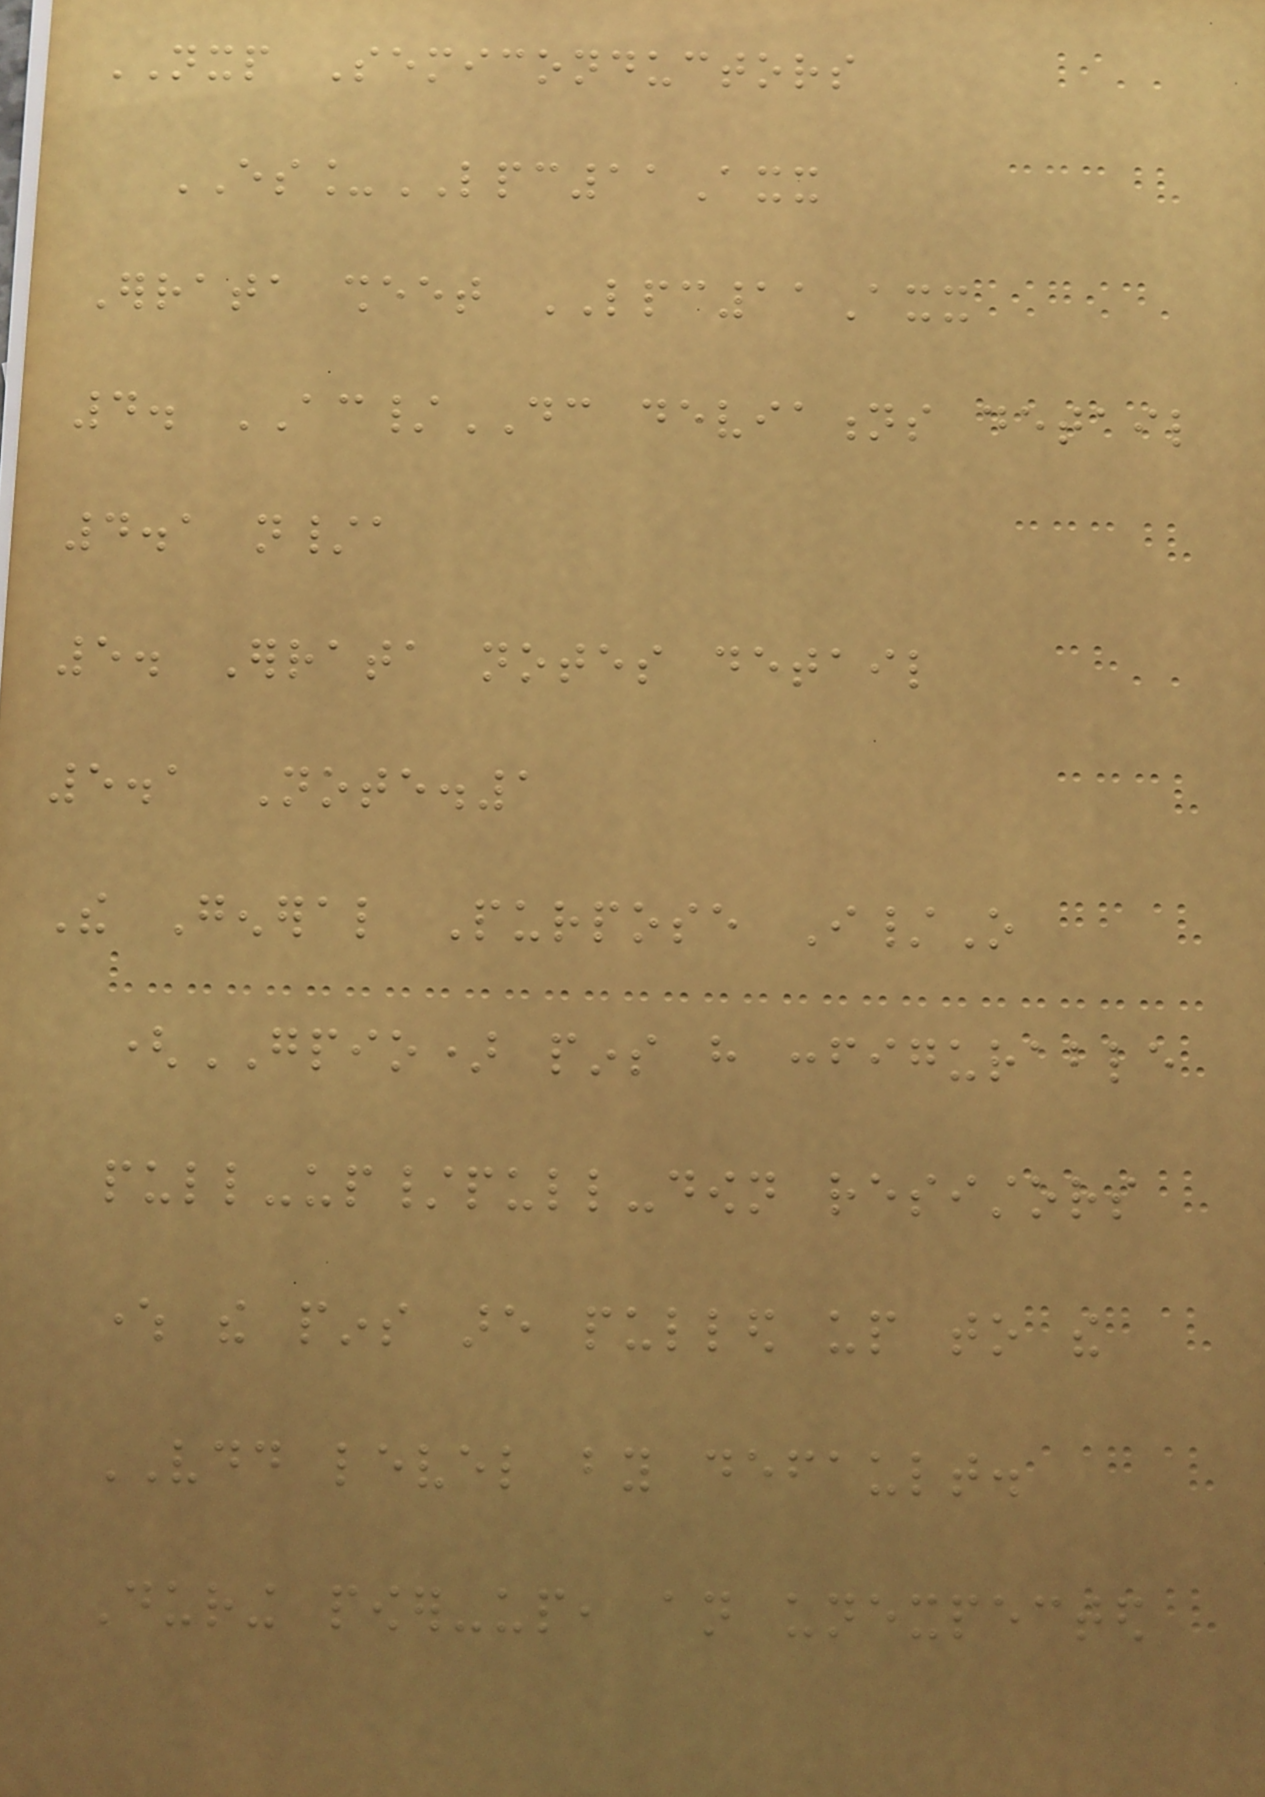NXP Semiconductors
ES_LPC11Axx
Errata sheet LPC11Axx
4. AC/DC deviations detail
4.1 n/a
5. Errata notes detail
5.1 Note.1
The General Purpose I/O
(GPIO) pins have configurable
pull-up/pull-down resistors
where the pins are pulled up to the
VDD level by default.
During power-up, an unexpected
